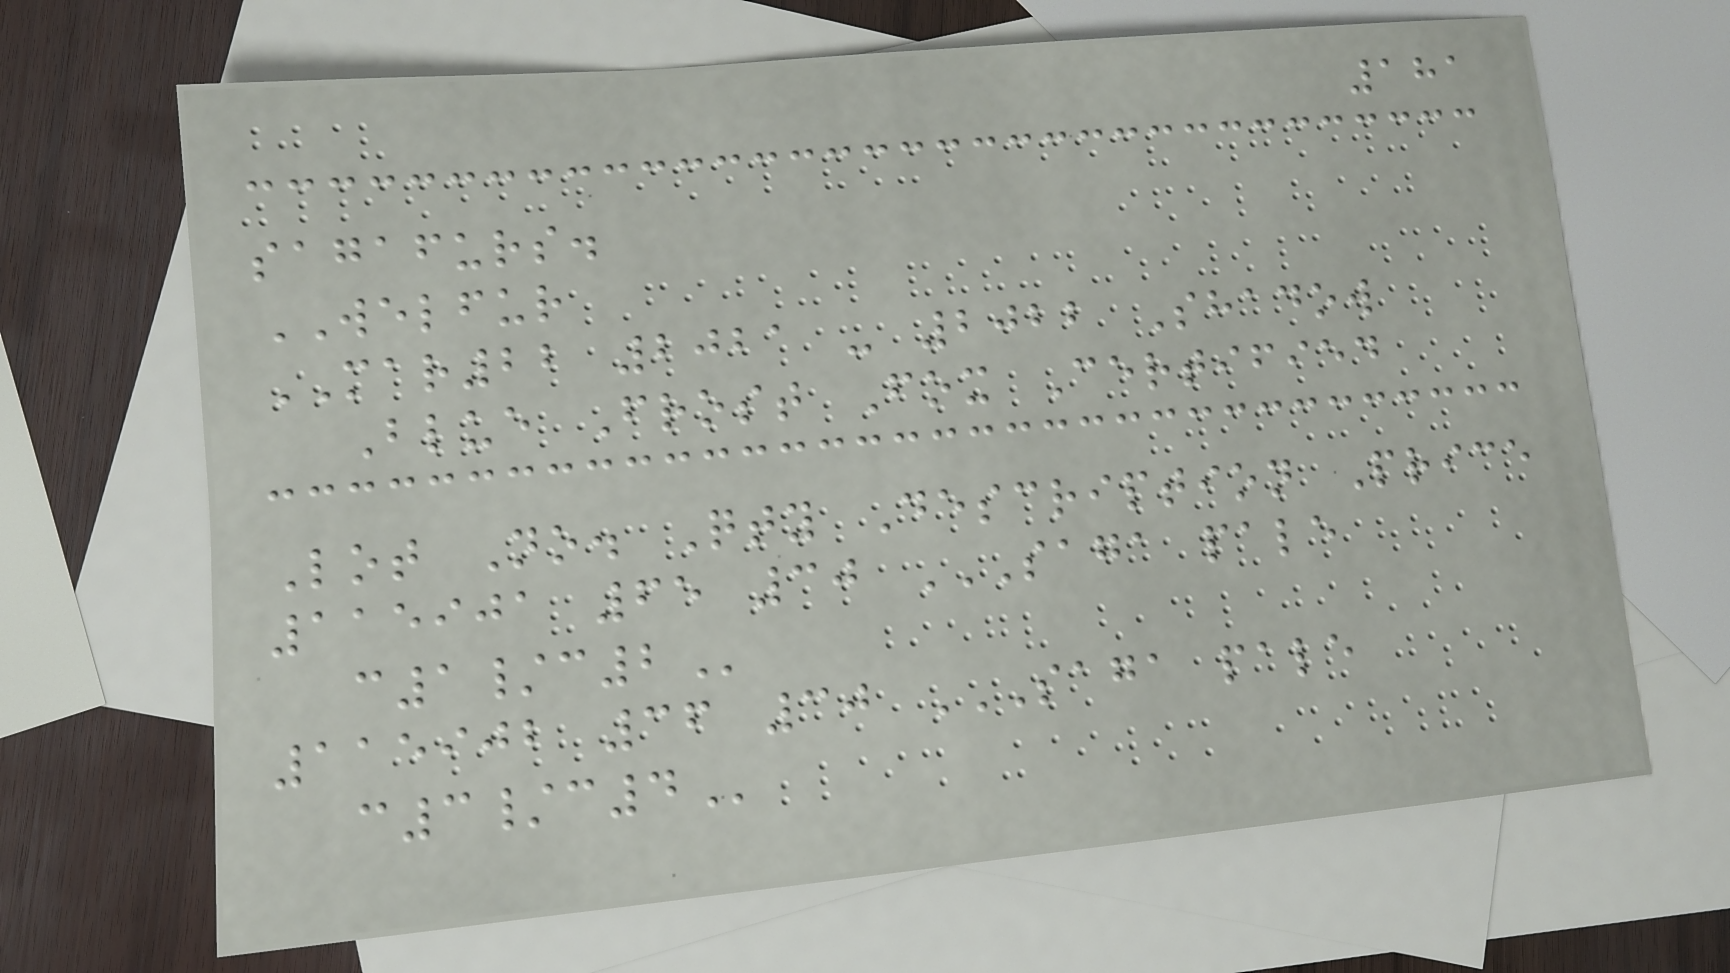181
sagafurs.
WELFUR
MAR22 2021 - 2022 Shadow
Blue Frost Fox Certified
Lot No. Qty Description Price
115901 65 30 SAGA PALE
C1/C2
115902 36 30 SAGA PALE
C3/C4
